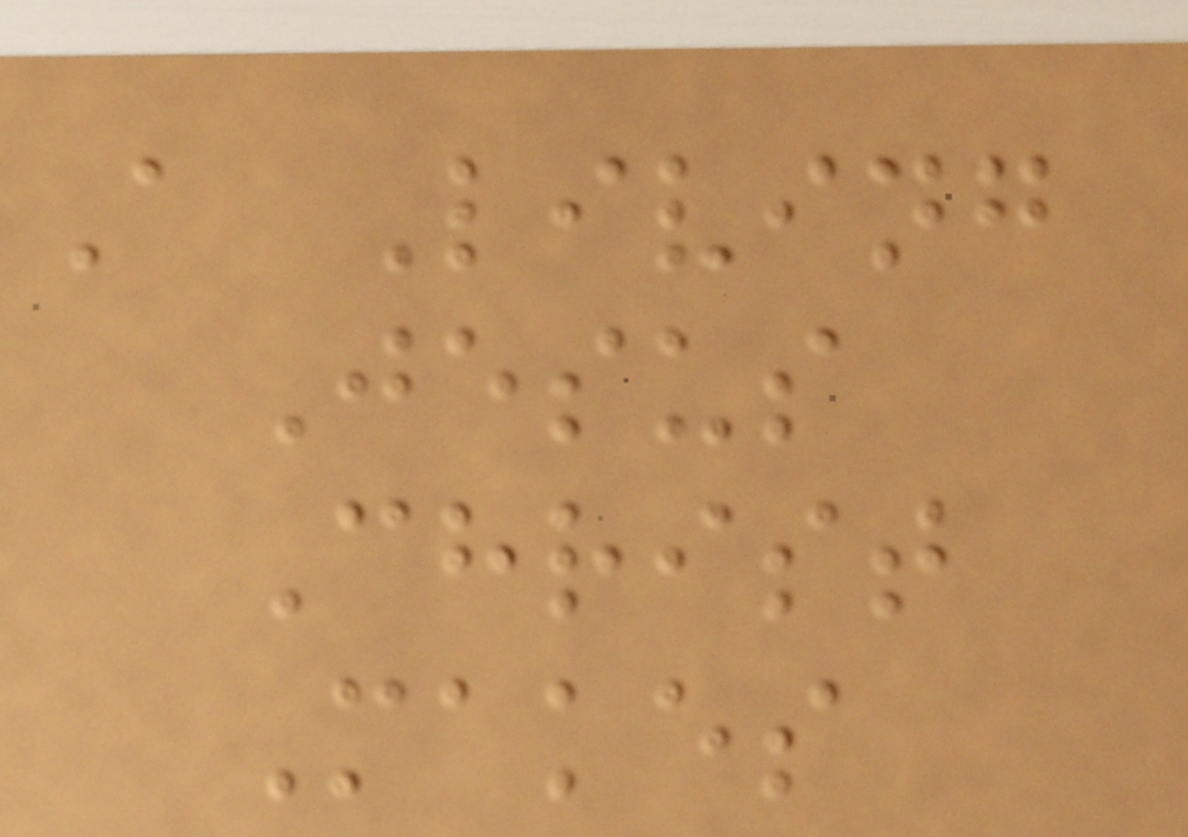A Living
Jesus
Christ
Makes
